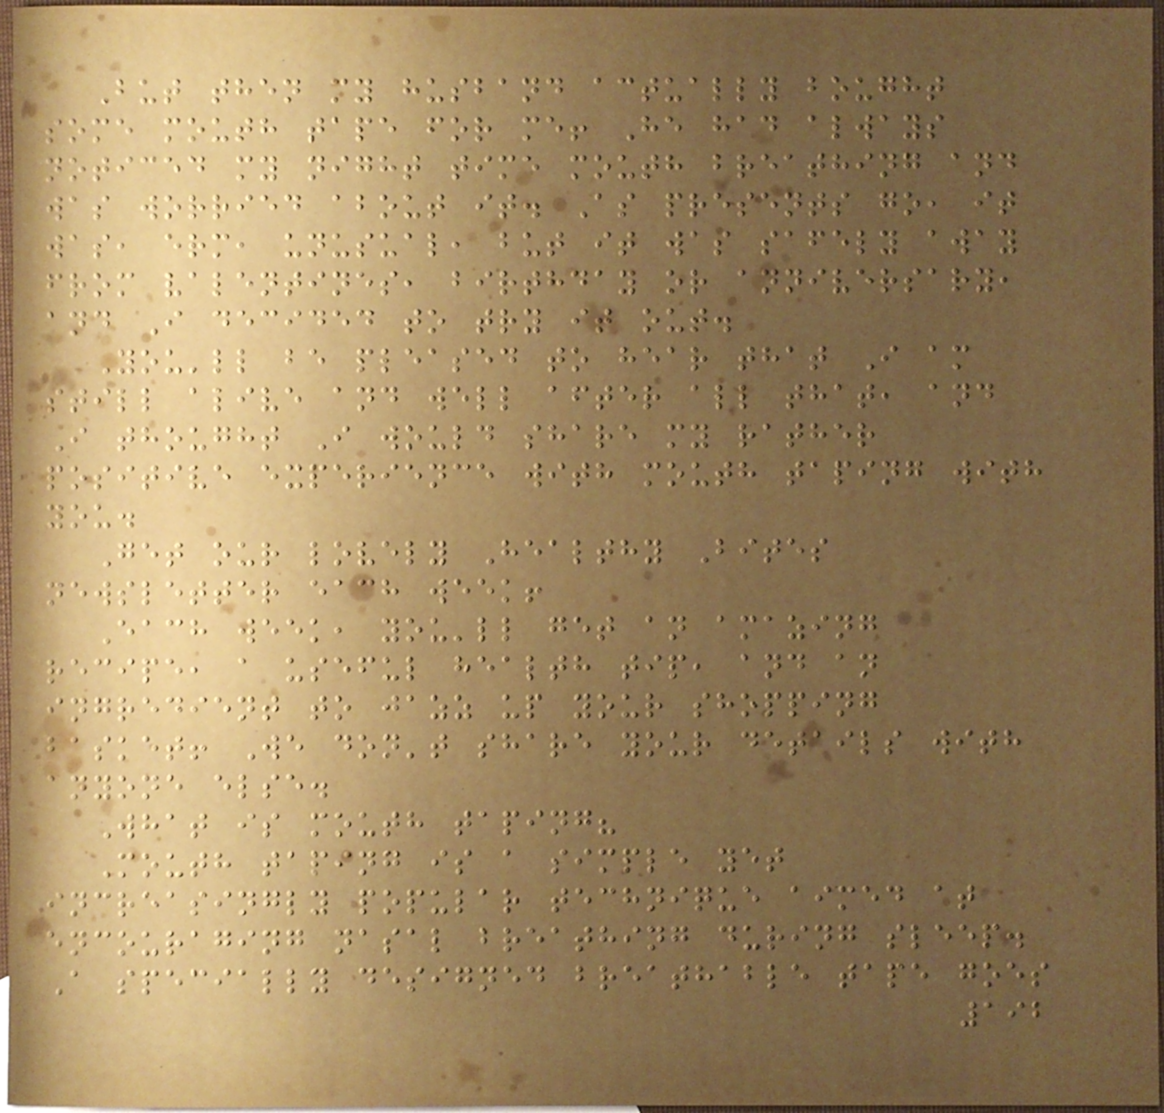But then my husband actually bought
some mouth tape for me! He had always
noticed my night time mouth breathing and
was worried about it. As presents go, it
was, erm, unusual, but it was safely away
from valentines, birthday or anniversary,
and I decided to try it out.
You'll be pleased to hear that I am
still alive and well after all that, and
I thought I would share my rather
positive experience with mouth taping with
you.
Get our lovely Healthy Bites
newsletter each week!
Each week, you'll get an amazing
recipe, a useful health tip, and an
ingredient to jazz up your shopping
basket! We don't share your details with
anyone else.
What is mouth taping?
Mouth taping is a simple yet
increasingly popular technique aimed at
encouraging nasal breathing during sleep.
A specially designed breathable tape goes
192
